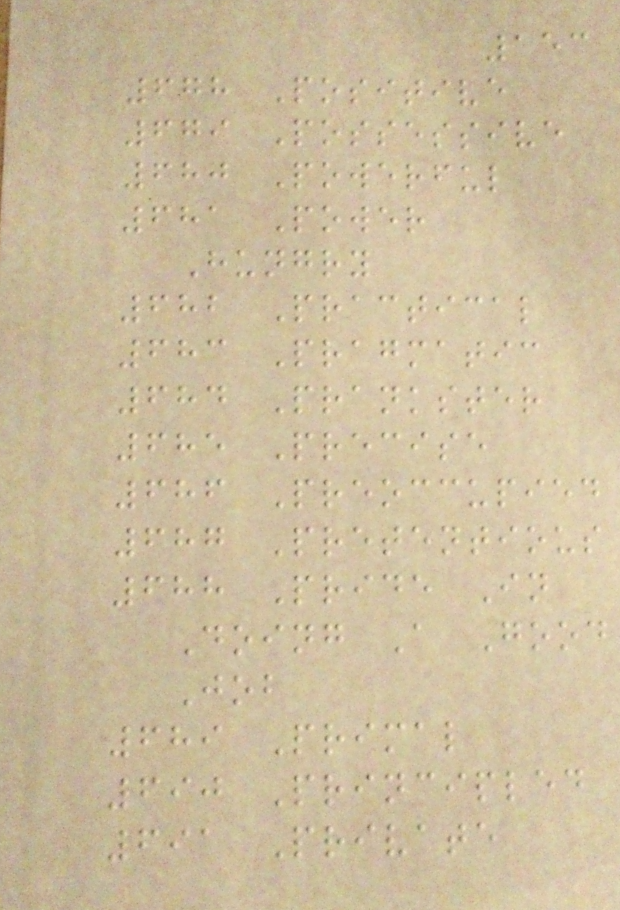153
678 Positive
679 Possessive
680 Powerful
681 Power
Hungry
682 Practical
683 Pragmatic
684 Prankster
685 Precise
686 Preoccupied
687 Pretentious
688 Pride In
Doing A Good
Job
689 Primal
690 Principled
691 Private
